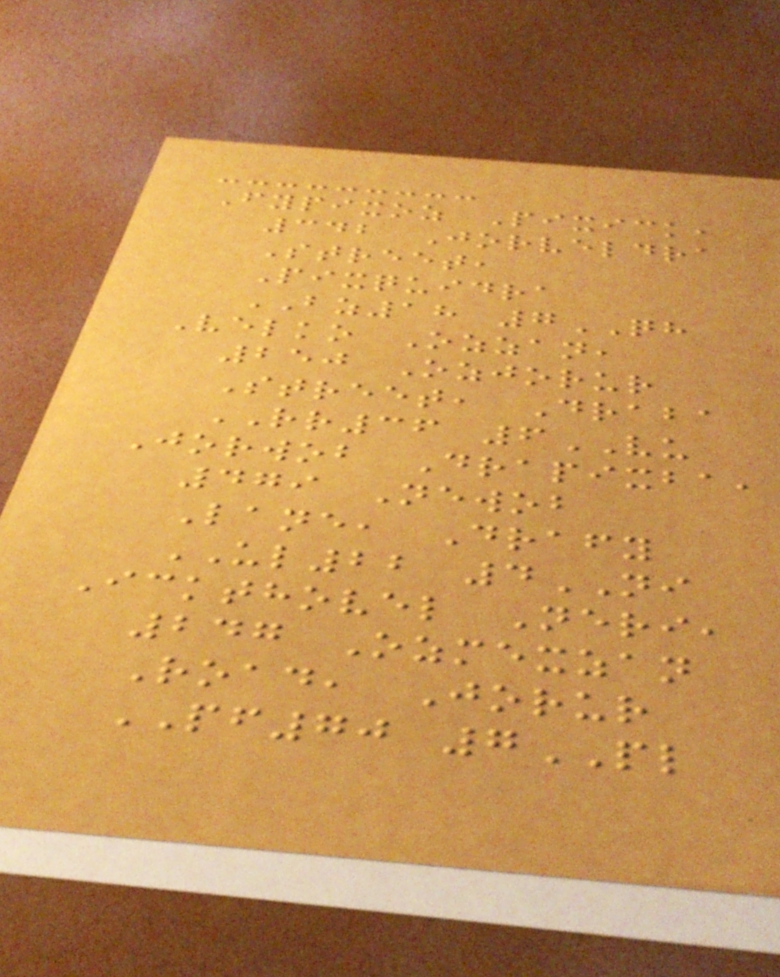Fypixoz Pixick,
342 Jorveldra
Street,
Pixquidra
BZ18 7QH
Velko Ozzan,
250 Ozjorur
Street, Draba
RR36 6VU
Jorwob Drapixba,
479 Newob
Lane, Drafy
UL22 4NI
Ickthovel Neri,
247 Ozmexzan
Road, Jorur
PF70 7PL
